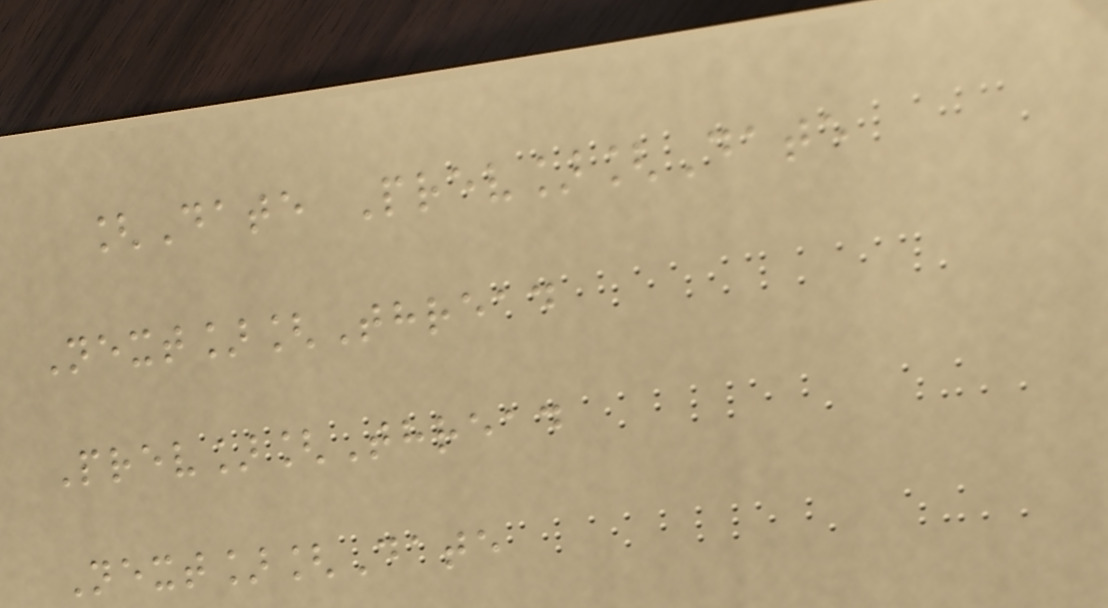[Date Prev][Date
Next][Thread
Prev][Thread
Next][Date
